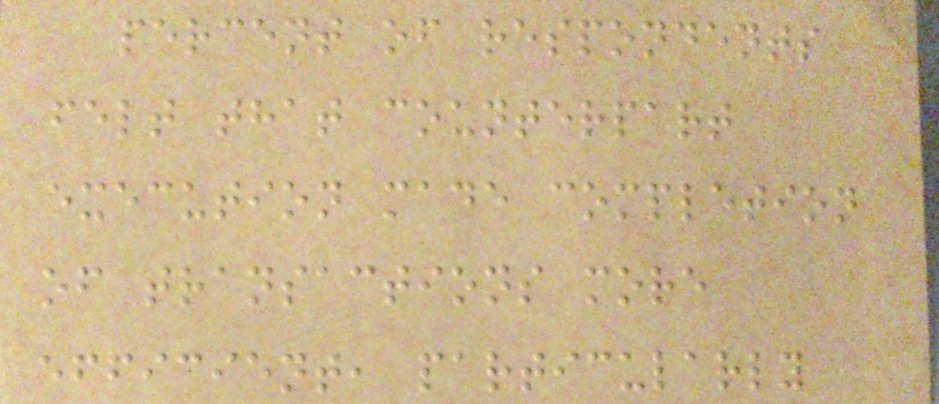percent of respondents
felt that counterpart
execution made completion
of transactions more
efficient, particularly
